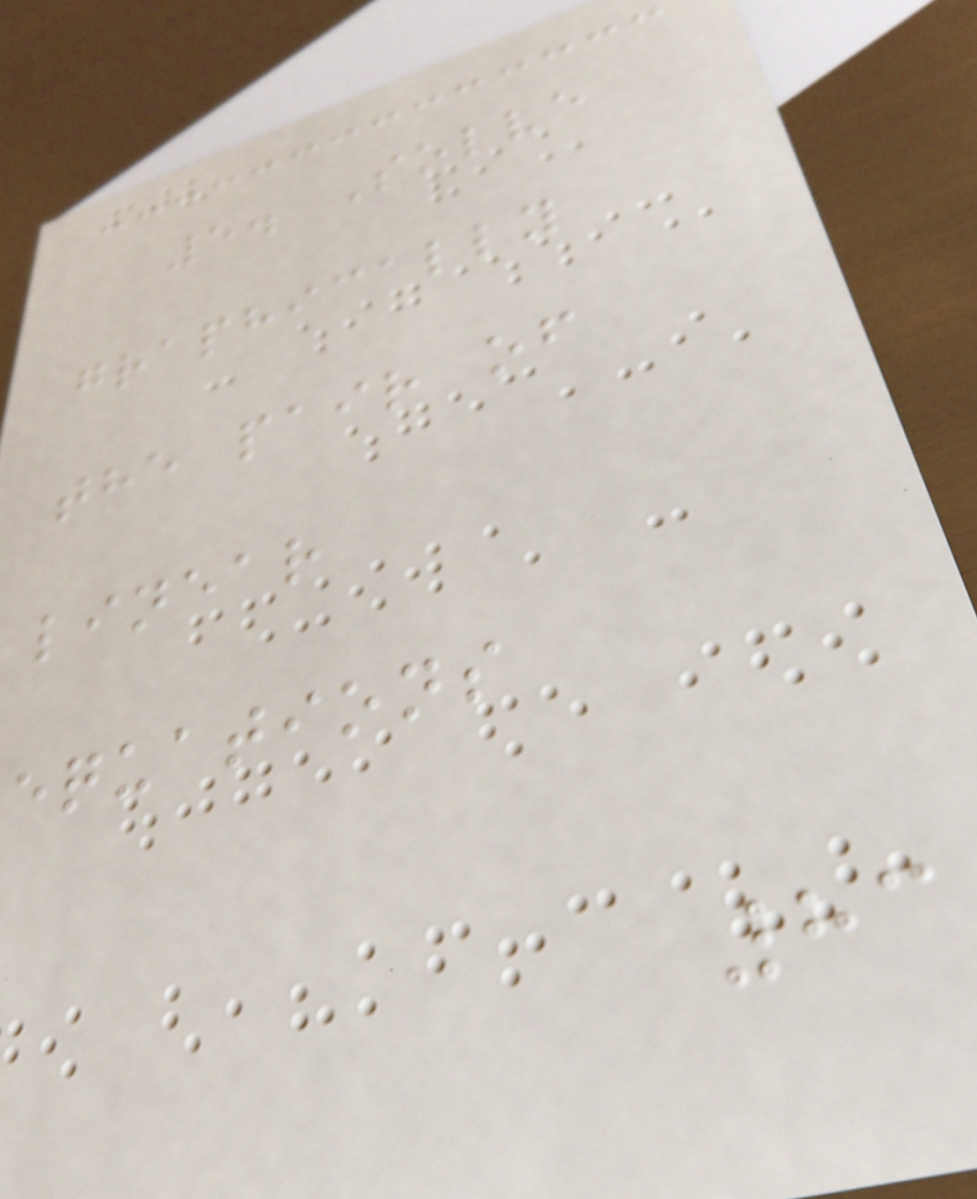5. Solve
graphically
the pair of
linear
equations
83
